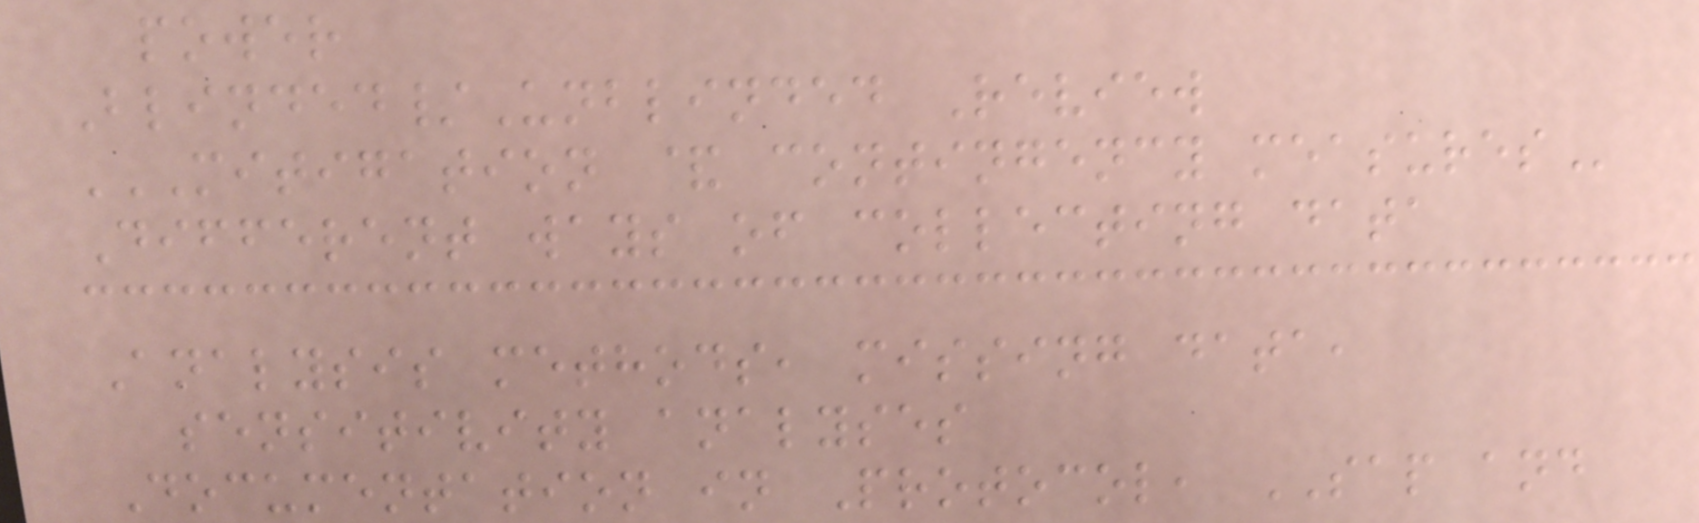power
Blinded/Unblinded Review
MITIGATION & CONTINGENCY MEASURES
Different ways of collecting data
Analysis methods, missing data,
sensitivity analyses
Documentation in Protocol, SAP and
